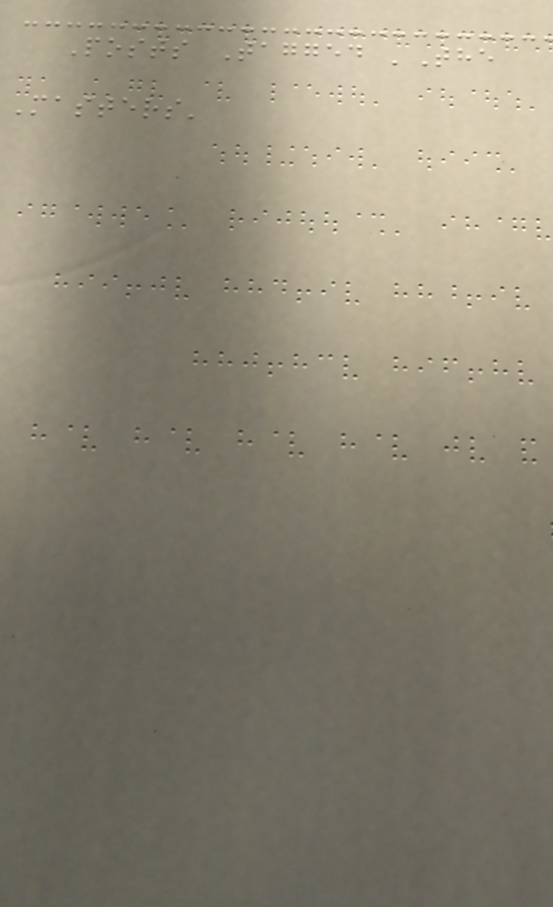Posts Tagged 'The
Masters'
